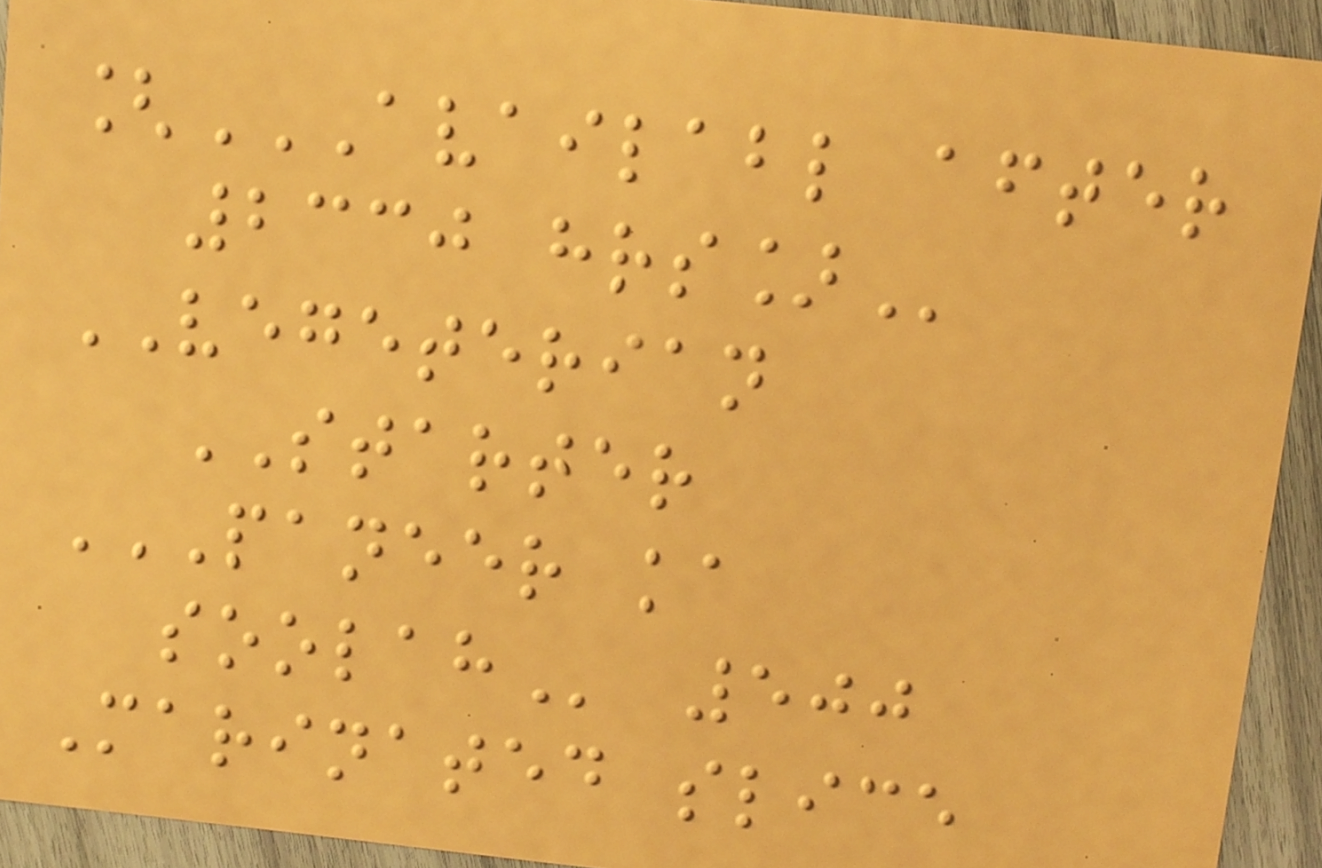[AVAILABL AFTER
2330 HRS]
VEGETERIAN
STARTER
PANEER KA
SOOLAH 500
Marinated slice
